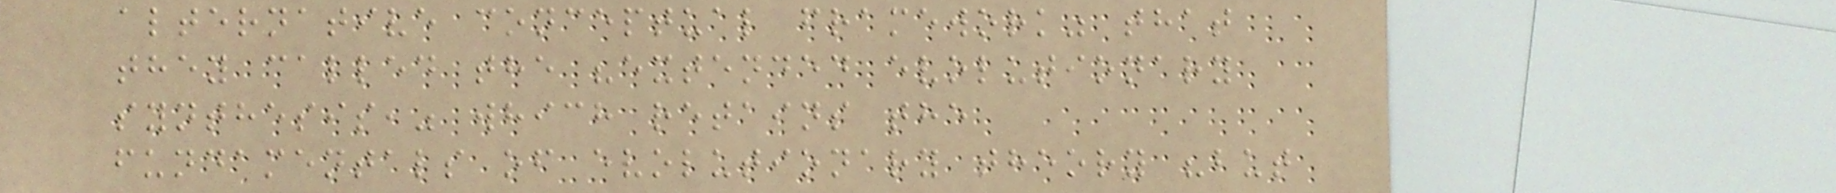alternative conceptual framework" that
they called the "extended evolutionary
synthesis," which retains the
fundamentals of evolutionary theory "but
